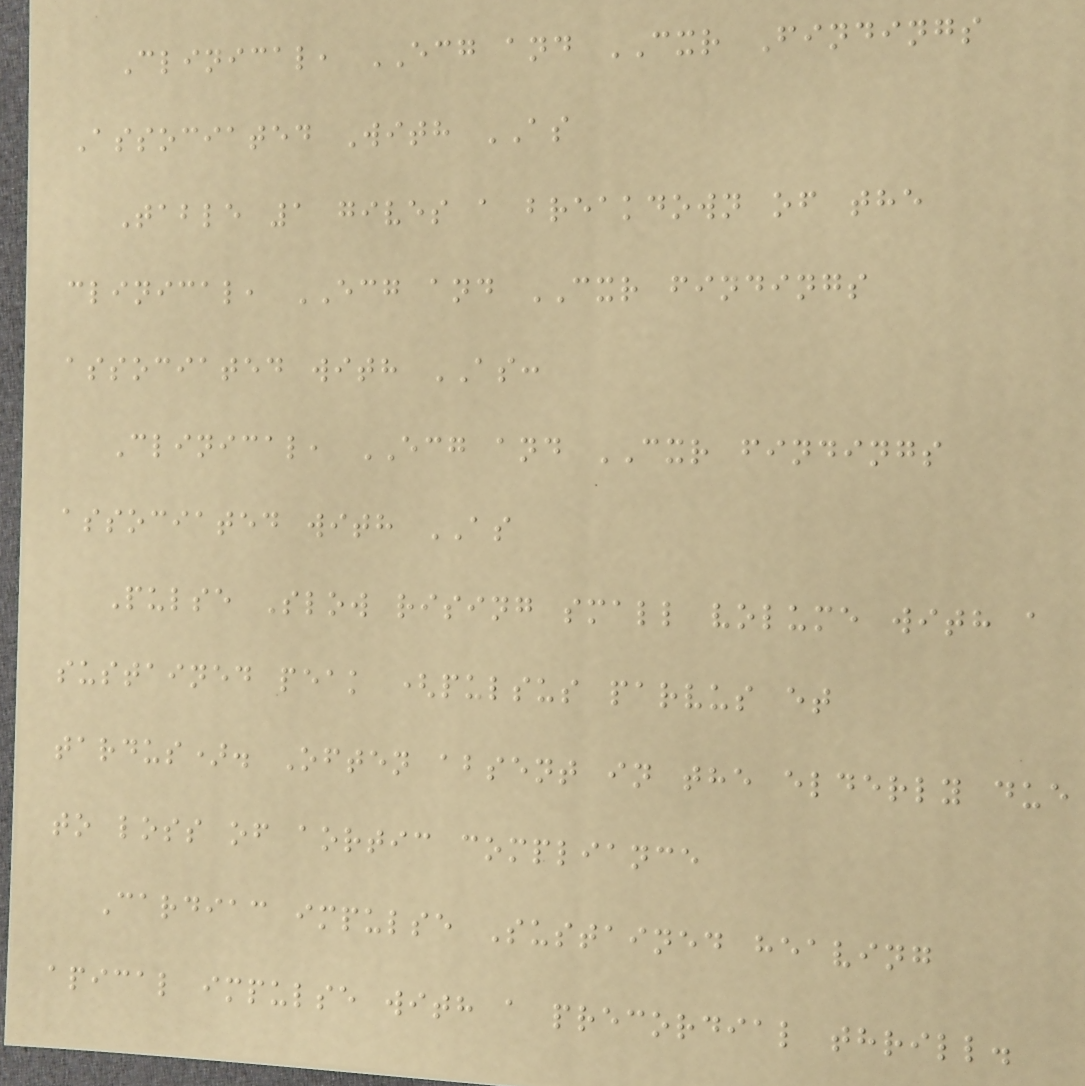Clinical, ECG and CXR Findings
Associated With AS
Table 1 gives a breakdown of the
clinical, ECG and CXR findings
associated with AS:
Clinical, ECG and CXR findings
associated with AS
Pulse Slow rising small volume with a
sustained peak (pulsus parvus et
tardus). Often absent in the elderly due
to loss of aortic compliance
Cardiac impulse Sustained heaving
apical impulse with a precordial thrill.
